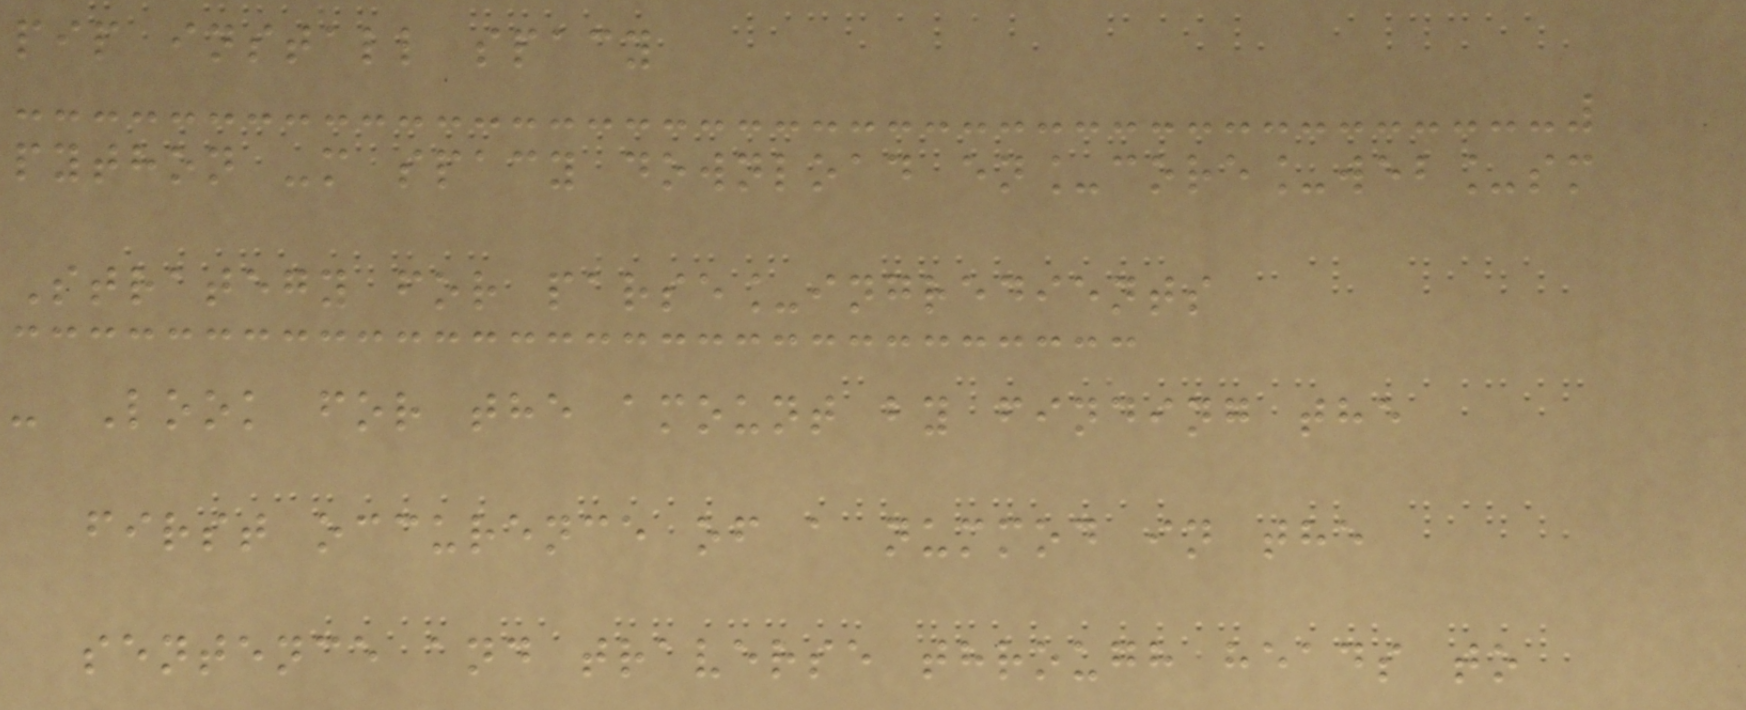pip install spacy
python -m spacy download en_core_web_sm
Strategy for parse_ingredients
- Look for the amount by finding the
first occurence of a nummod in the
sentence and traverse through heads to
